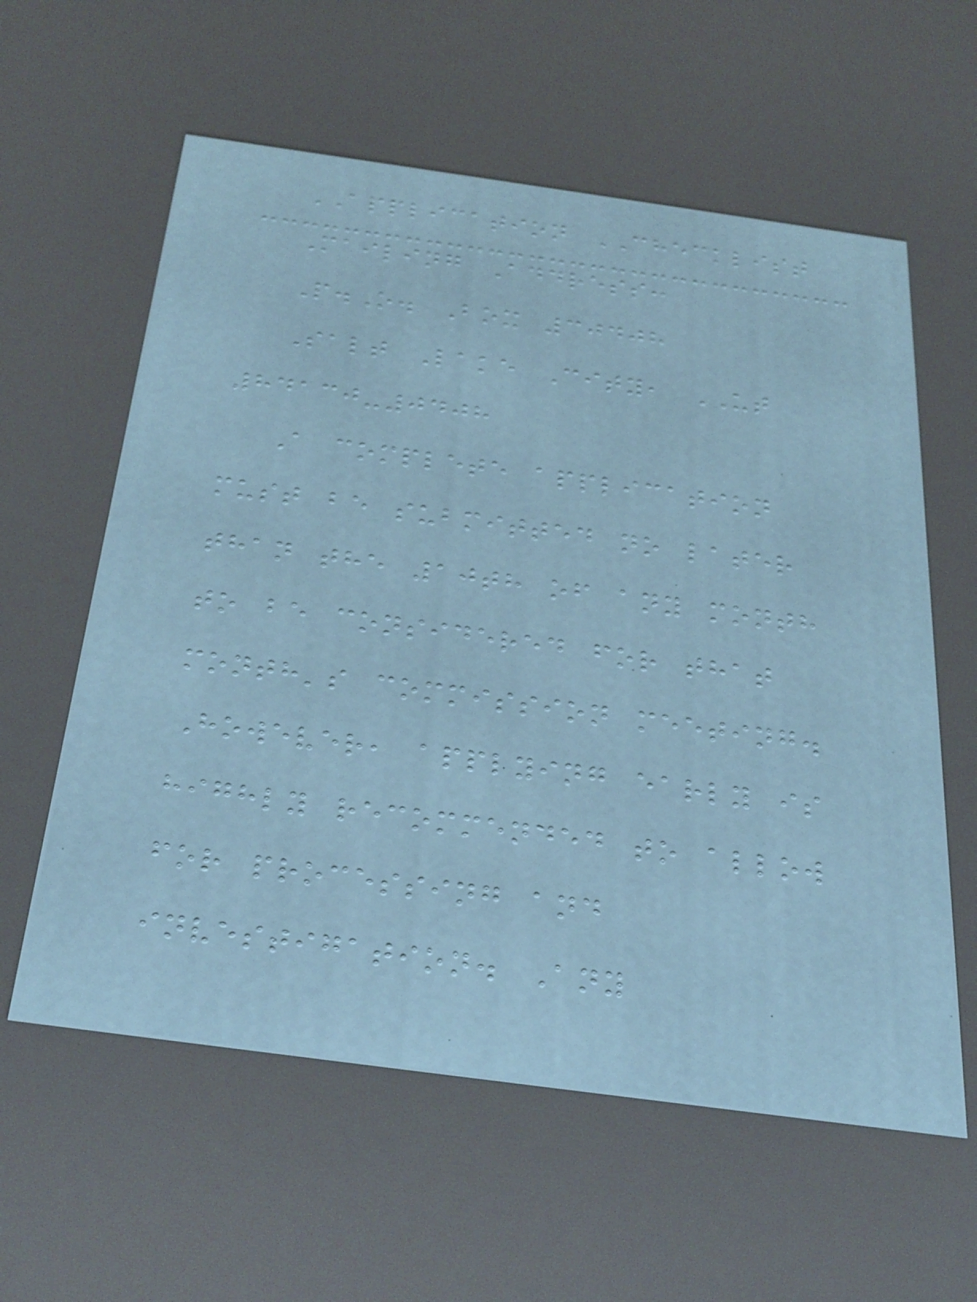APPLICATION CHECKLIST
Mailing Address:
P.O. Box 30408
Salt Lake City, UT
84130-0408
A complete application
must be submitted no later
than the 10th of any month
to be considered for that
month's commission meeting.
However, applying early is
highly recommended to allow
for processing and
investigation. Any
